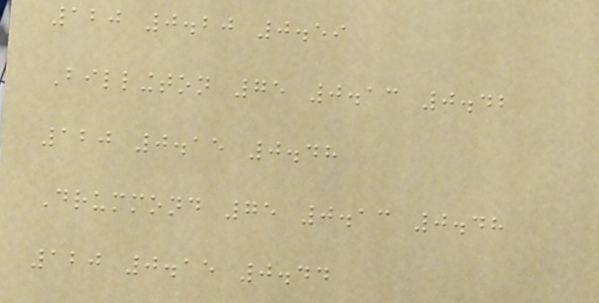120 0.20 0.59
Billington 75 0.13 0.42
120 0.15 0.48
Drummond 75 0.13 0.48
120 0.15 0.44
